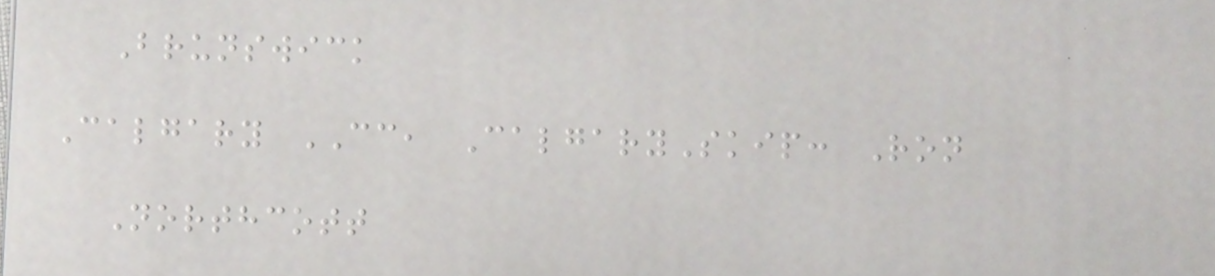Brunswick
Calgary CC, CalgarySkip: Ron
Northcott
